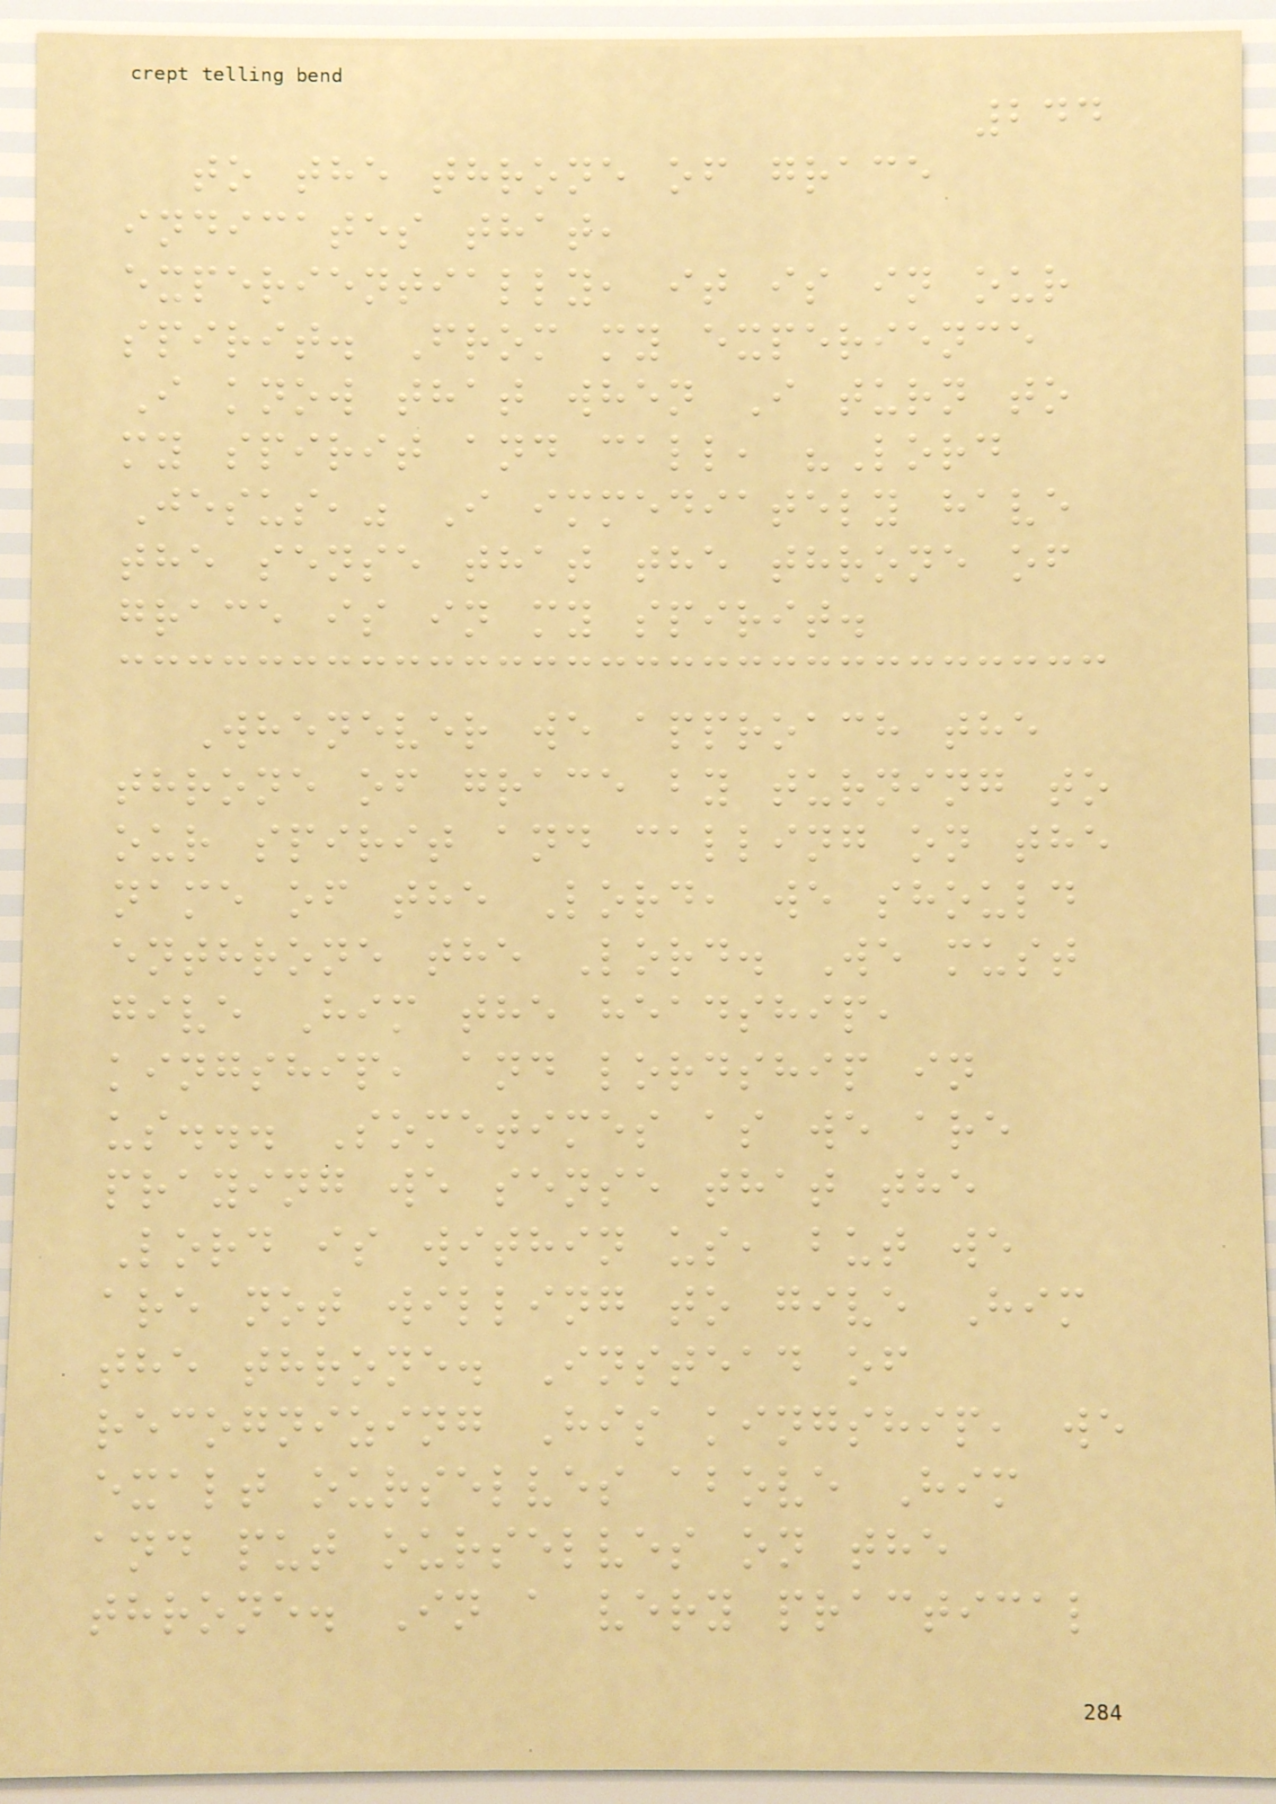244
to the throne of grace
indicates that,
experientially, it is in our
spirit. From my experience
I know that when I turn to
my spirit and call, "Lord
Jesus," I immediately have
the sense that the throne of
grace is in my spirit.
Whenever we approach the
throne of grace by turning to
our spirit and calling on the
name of the Lord, we should
enthrone the Lord. We must
give Him the headship,
kingship, and lordship in
us... Sometimes as we are
praying we sense that the
Lord is within us, but we
are not willing to give Him
the throne. Instead of
recognizing His kingship, we
exalt ourselves above Him
and put ourselves on the
throne. In a very practical
